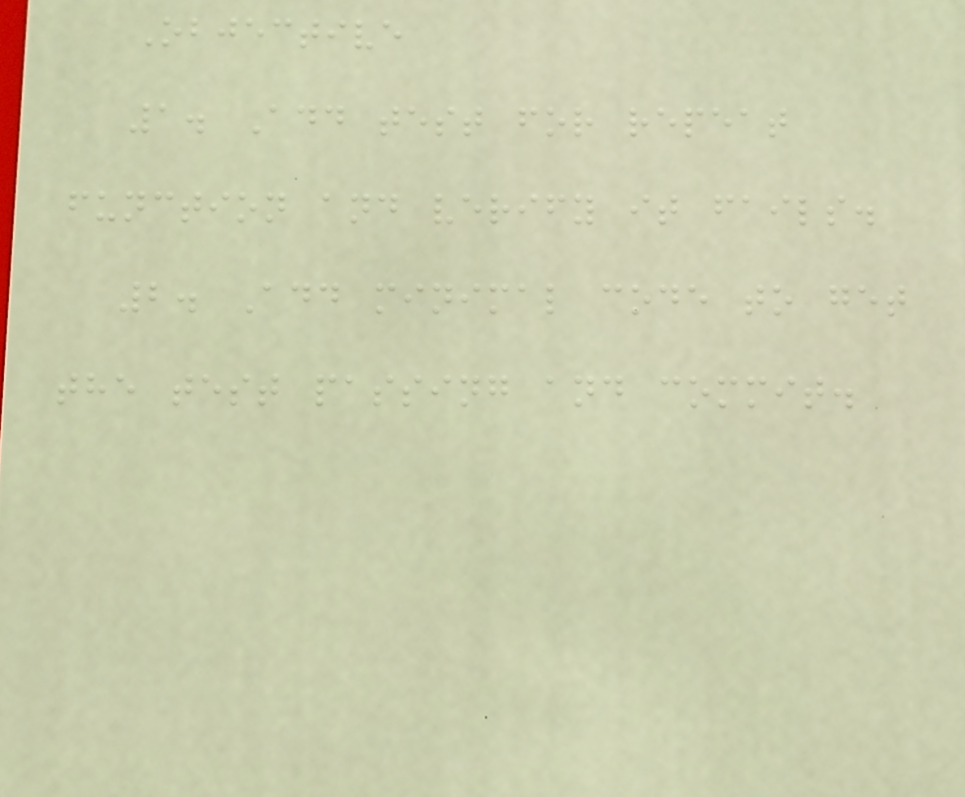Objective
1. Add test for repeat
function and verify it fails.
2. Add minimal code to get
the test passing and commit.
